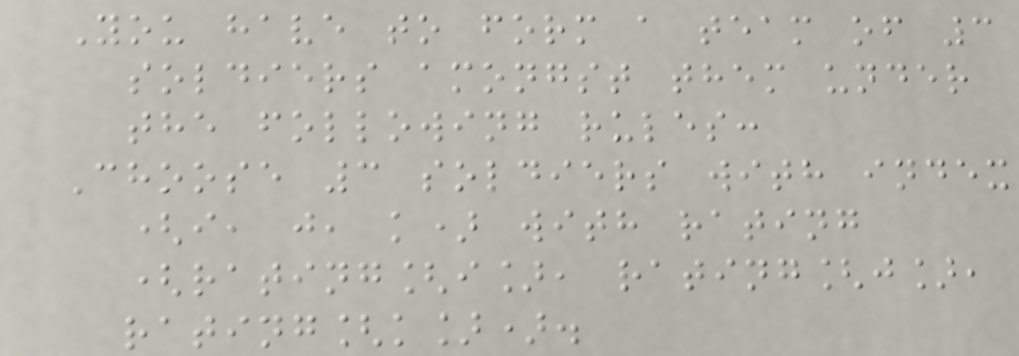You have to form a team of 3
soldiers amongst them under
the following rules:
Choose 3 soldiers with index
(i, j, k) with rating
(rating[i], rating[j],
rating[k]).
